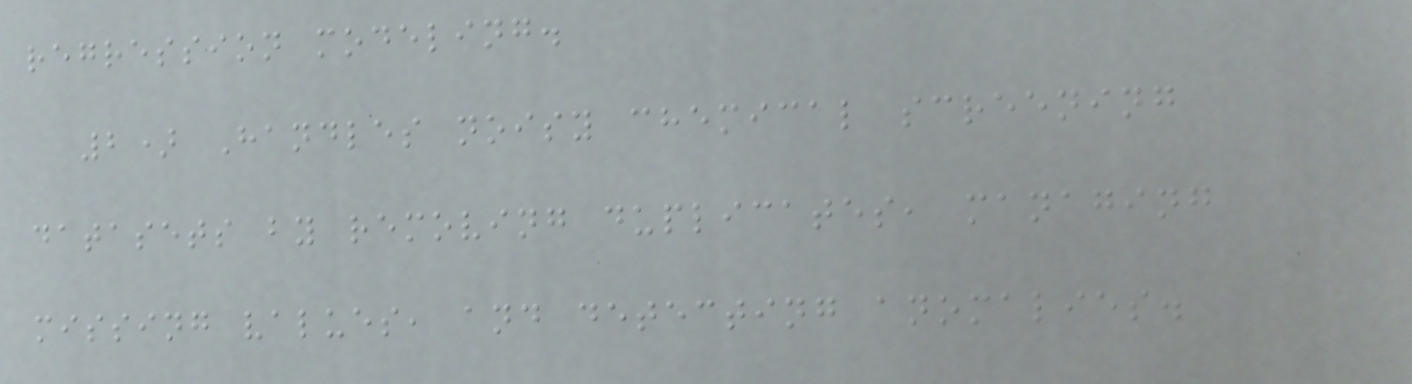regression modeling.
2) Handles noisy chemical screening
datasets by removing duplicates, managing
missing values, and detecting anomalies.
